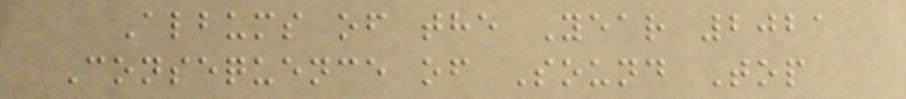Albums of the Year 2021
Consequence of Sound Top
